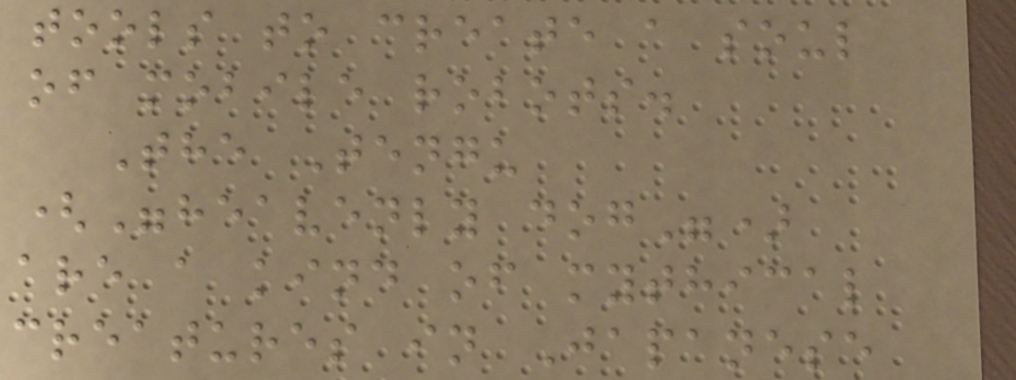tools to create a soul
of mobile robots.
The Tengu
("heavenly dog")
are a kind of mythical
creatures in Japanese
